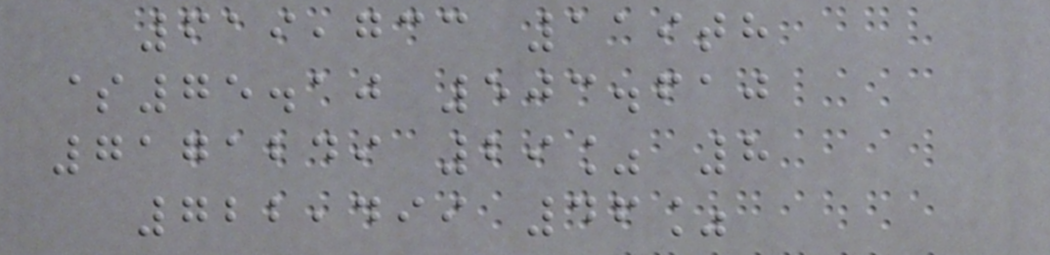619,733 119th
$75.10 503.610
7171249 29% 8
722,499 46%
